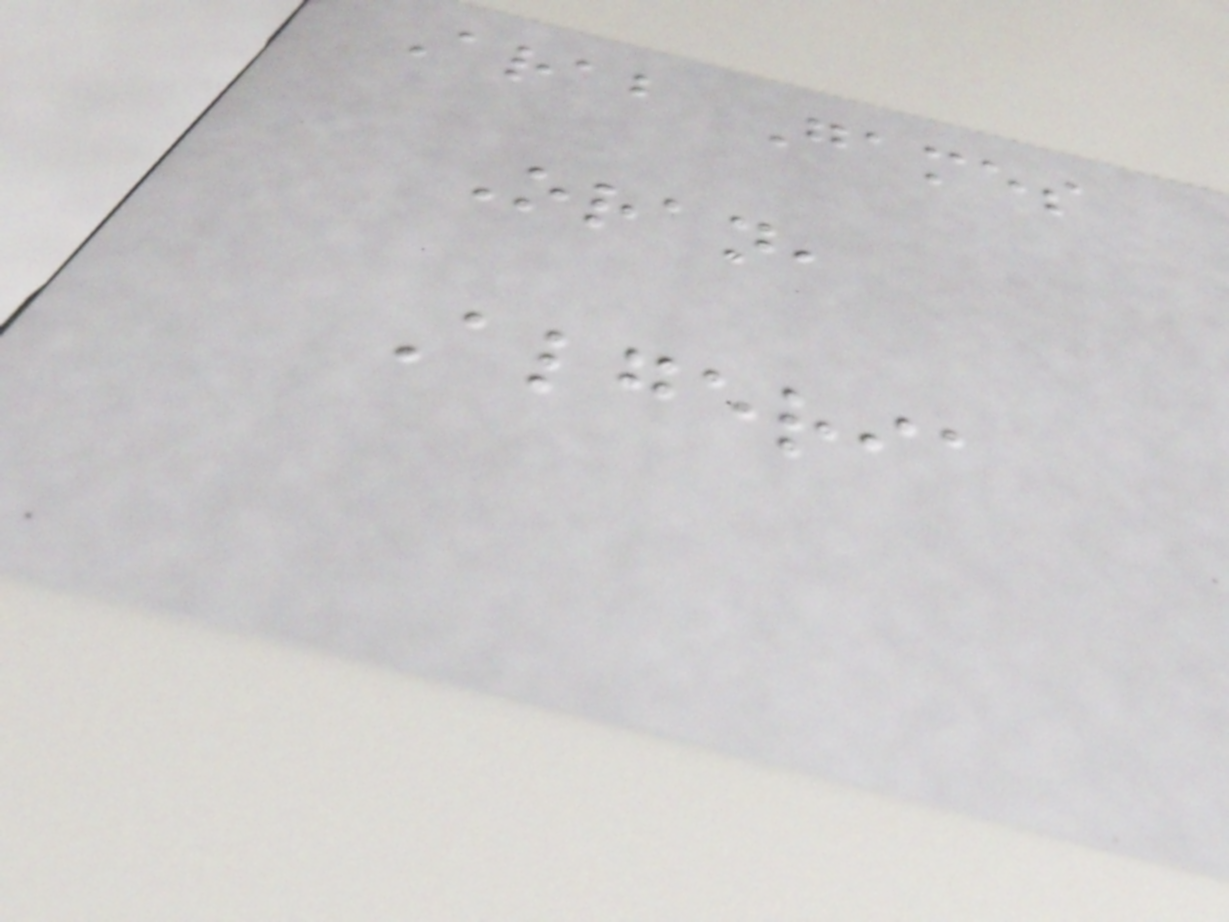Arab Games
Oran,
Algeria
